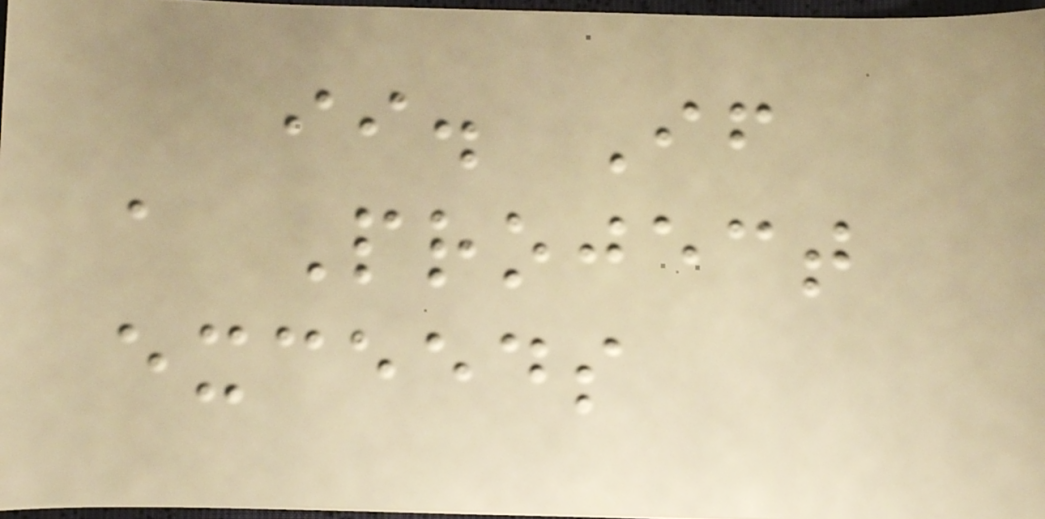ii. If
a Project
exceeds
